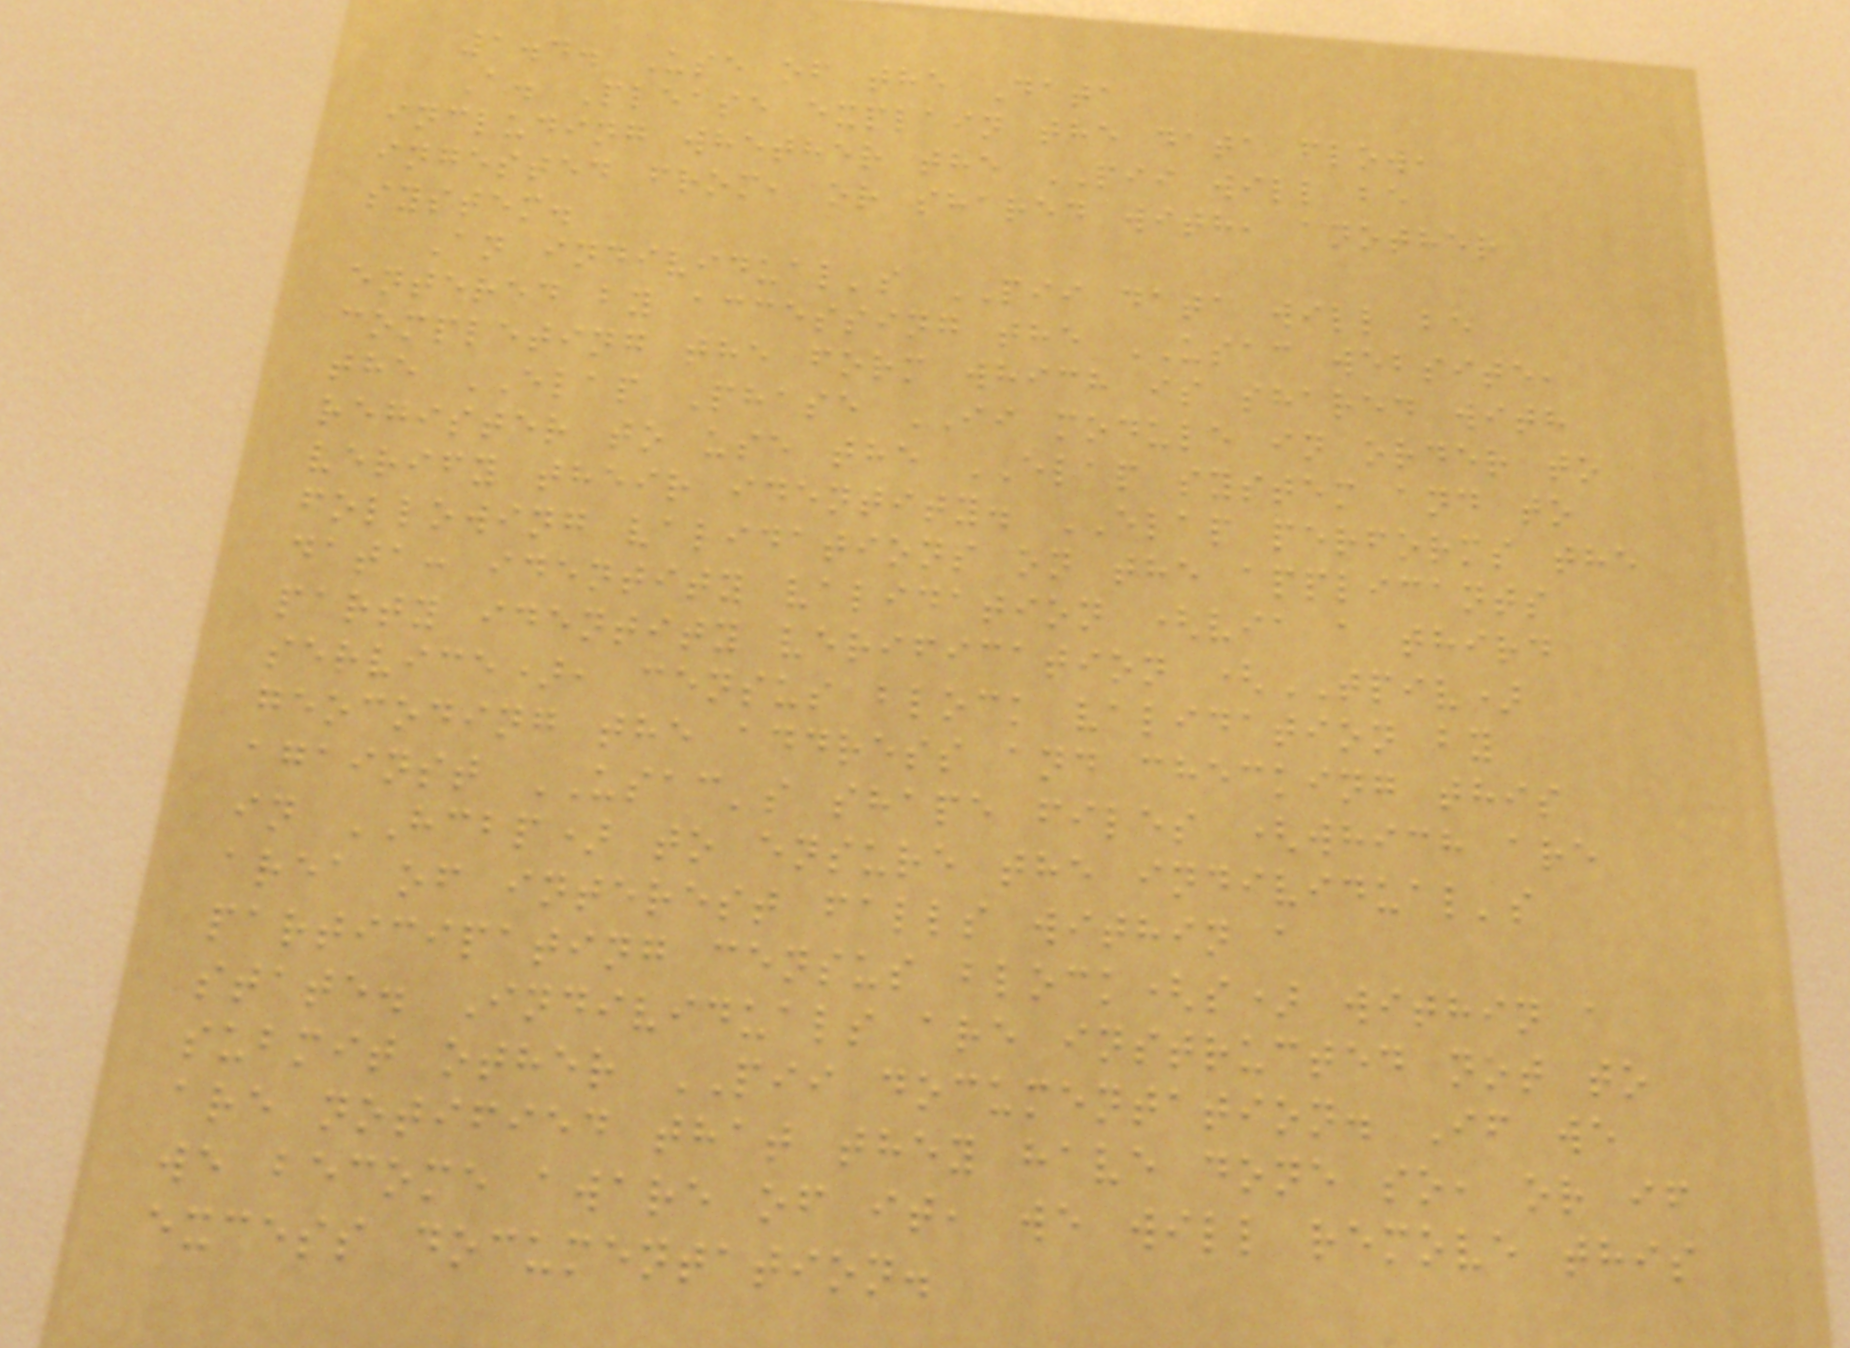1.4. Use of the Data
A. Please explain the data flow,
including whether the PII will be
ingested from, or shared with, another
system.
An individual's PII data will be
entered by accessing the USAC website,
completing the form which is shared with
the ELAP Phase II module in order to
register to use the ELAP system and to
verify their identity. ELAP performs the
following validations on the applicants
data: identity validation (via a third
party identity verification (TPIV)
service), census block validation by
geocoding the address and checking this
against USAC's shape files (which are
in HCBP) to ensure the individual's
area of interest falls within a
participating census block(s) within a
state. Individuals are instructed not to
submit other PII documentation. If we
are notified that they have done so, or if
we become aware of it, we will remove this
excess documentation.
